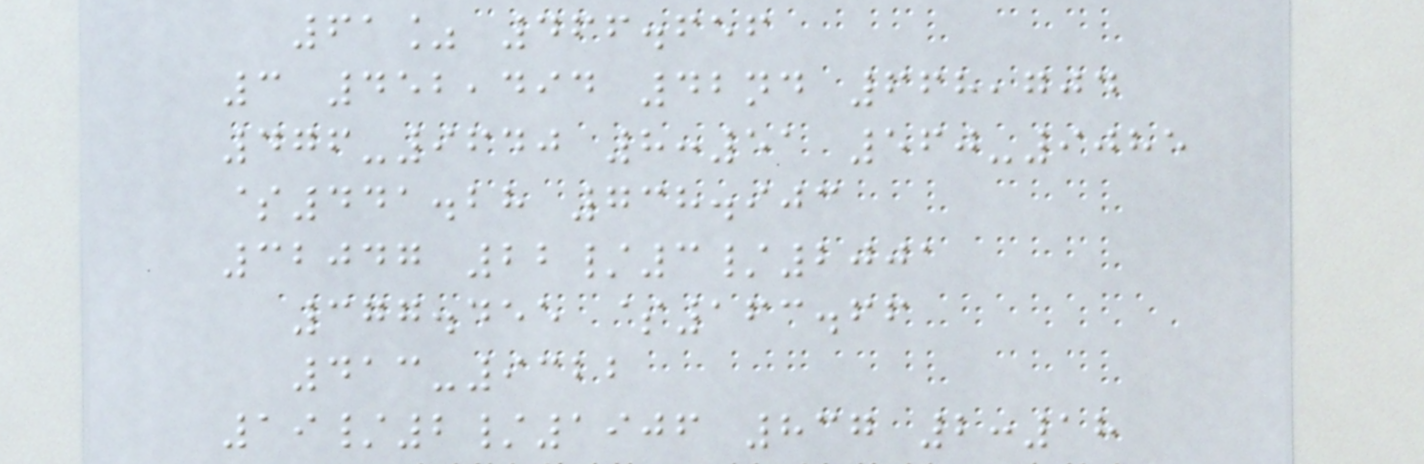61% 466.656
3 452,494 42nd 668,704
476-9640 8:51 560-9085
$441.28 738.903
32047 22/3/2001
377.455 $163.66
413-9322
19/2/1906 837 2:18
